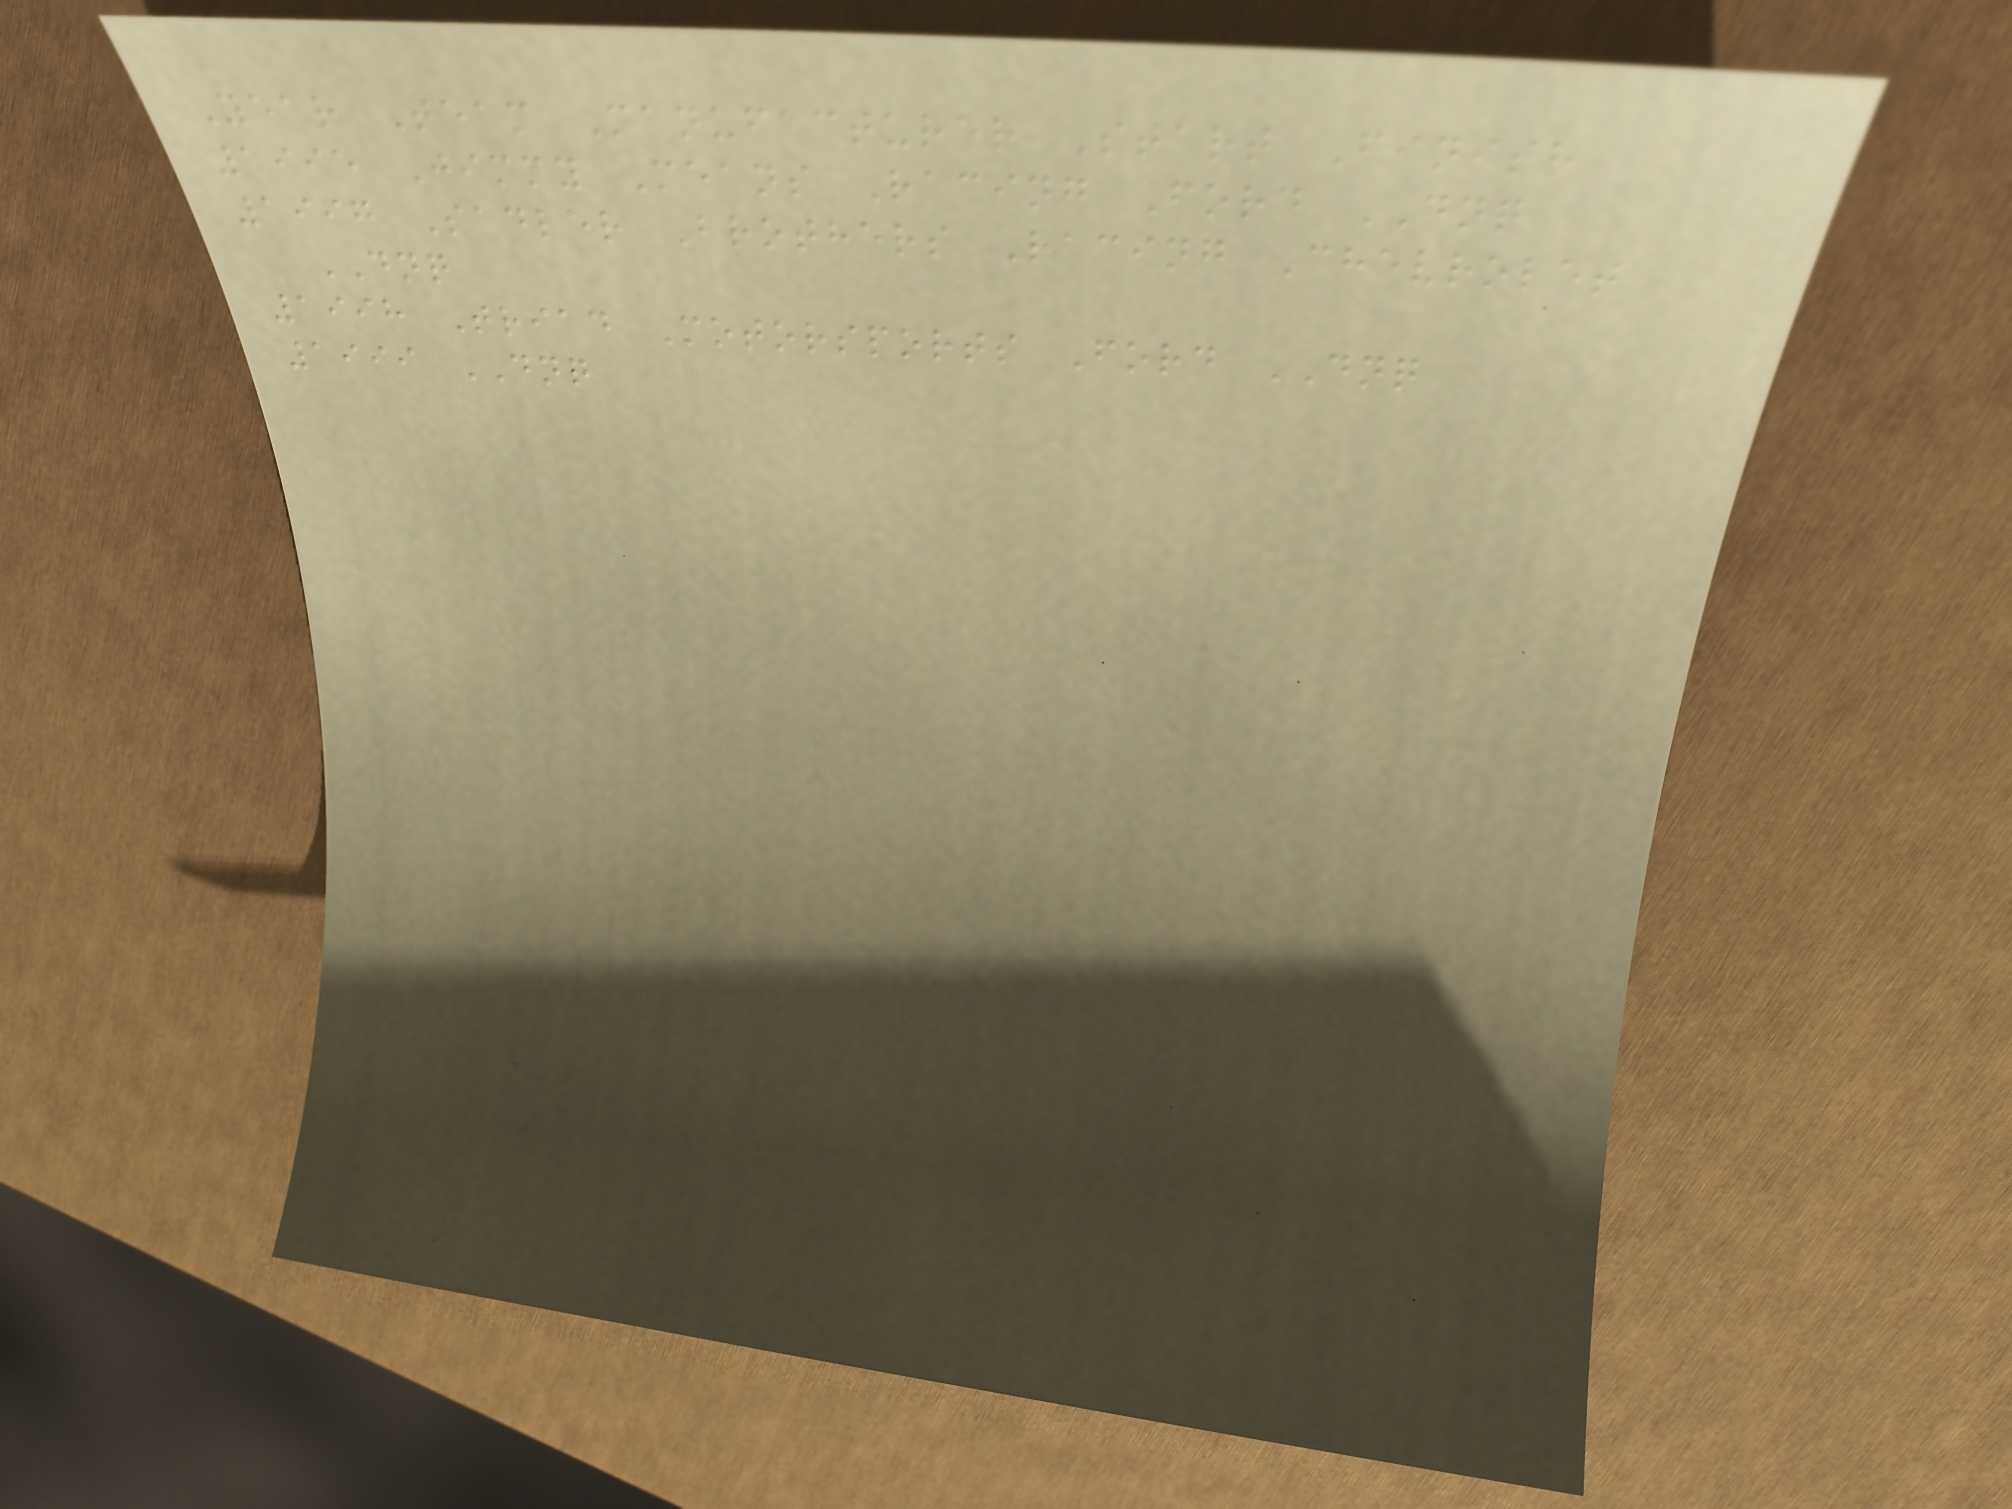Year Team Manufacturer Start Finish
1995 Jimmy Means Racing Ford DNQ
1997 Sadler Brothers Racing Chevrolet
DNQ
1998 Triad Motorsports Ford DNQ
1999 DNQ
